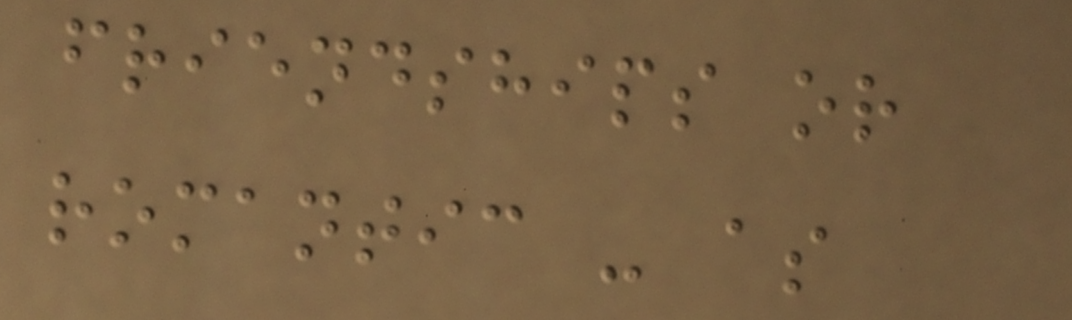friendships or
romantic - as
